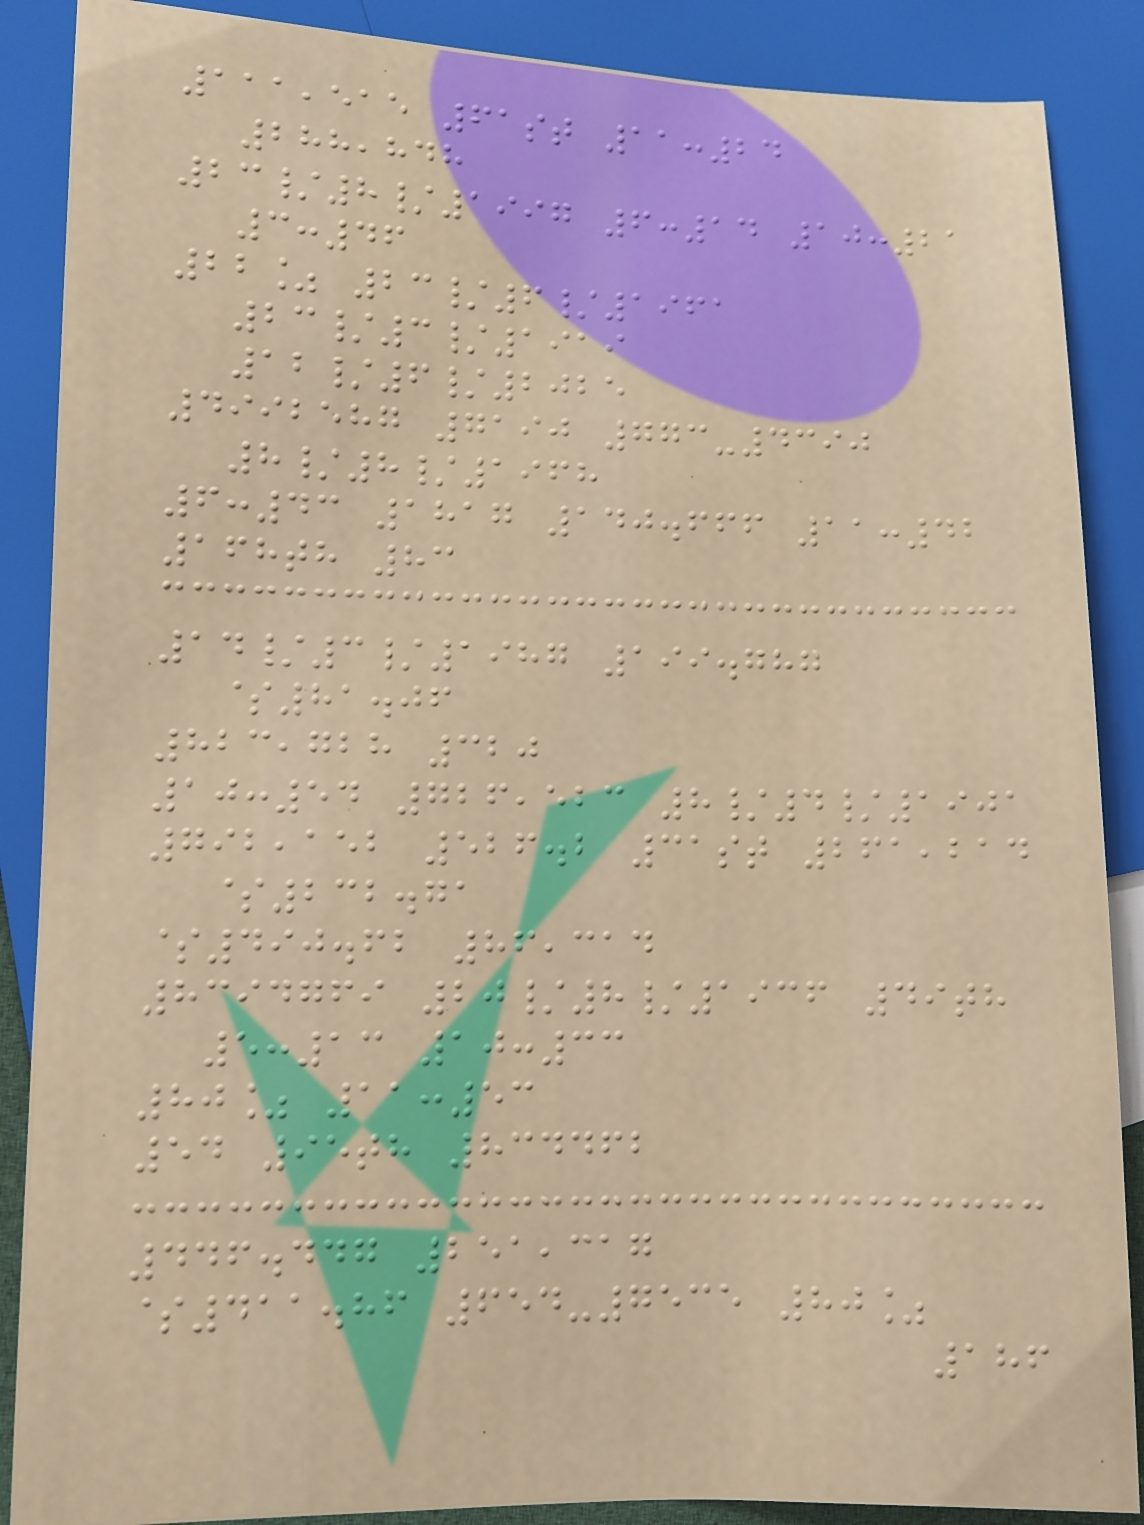111,515 61st 11:24
288,848
23/8/1997 6:14 10:21
3:46
22% 23/6/1961
23/3/1919
12/6/2025
4992587 7190 773-4390
8/8/1968
6:43 1817 140.666 11:42
168th 83
14/3/1987 199.787
$81.06
823,728 320
10:54 726,523 8/4/1901
792,152 526.2 31st 261,214
$232.71
$490.62 86,314
8394769 20/8/1936 49th
5:13 10:33
80% 11:53
54 95th 834462
446.447 251,317
$411.86 654-7535 80%
186
